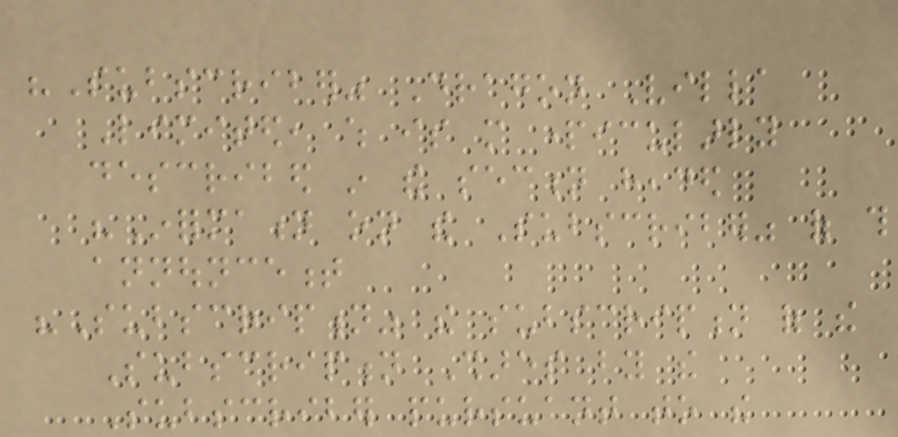"Subscriber" Dragon Villa
Limited, which is more particularly
described in the section headed
"Information on the Subscriber" of this
announcement
"Subscription" the subscription of the
Subscription Shares by the
Subscriber pursuant to the
